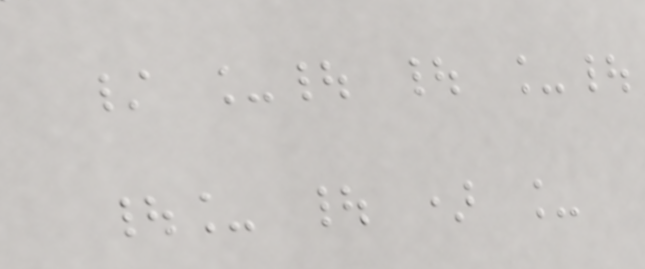/ _| | _|
|_ | ) _
